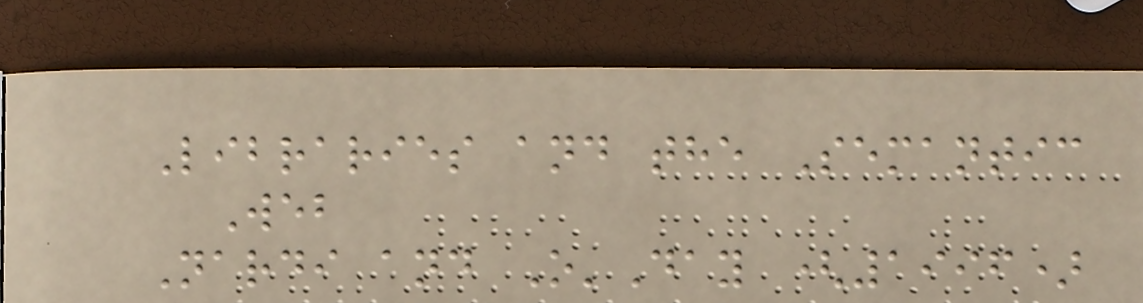Libraries and the Semantic
Web
Nardi and O'Day (1996)
